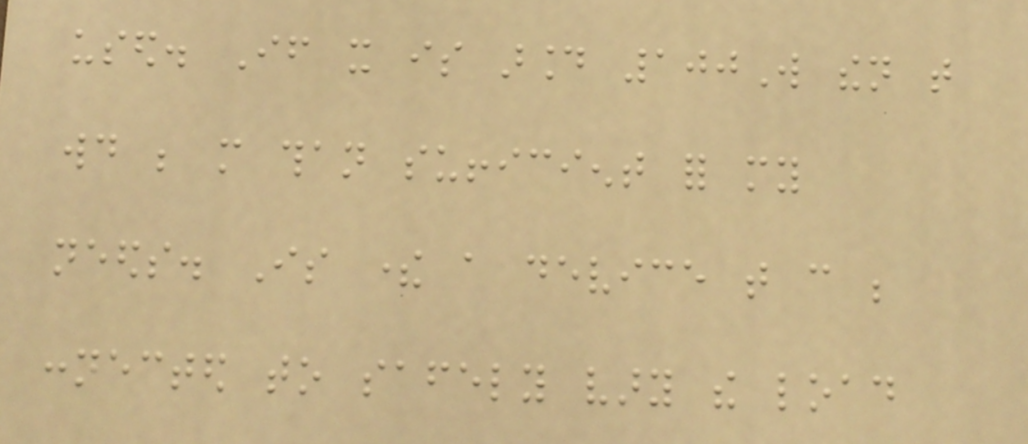used. If it is around 100W then that
would be more than sufficient for my
needs. Is there a device that can be
connected to safely vary the load
